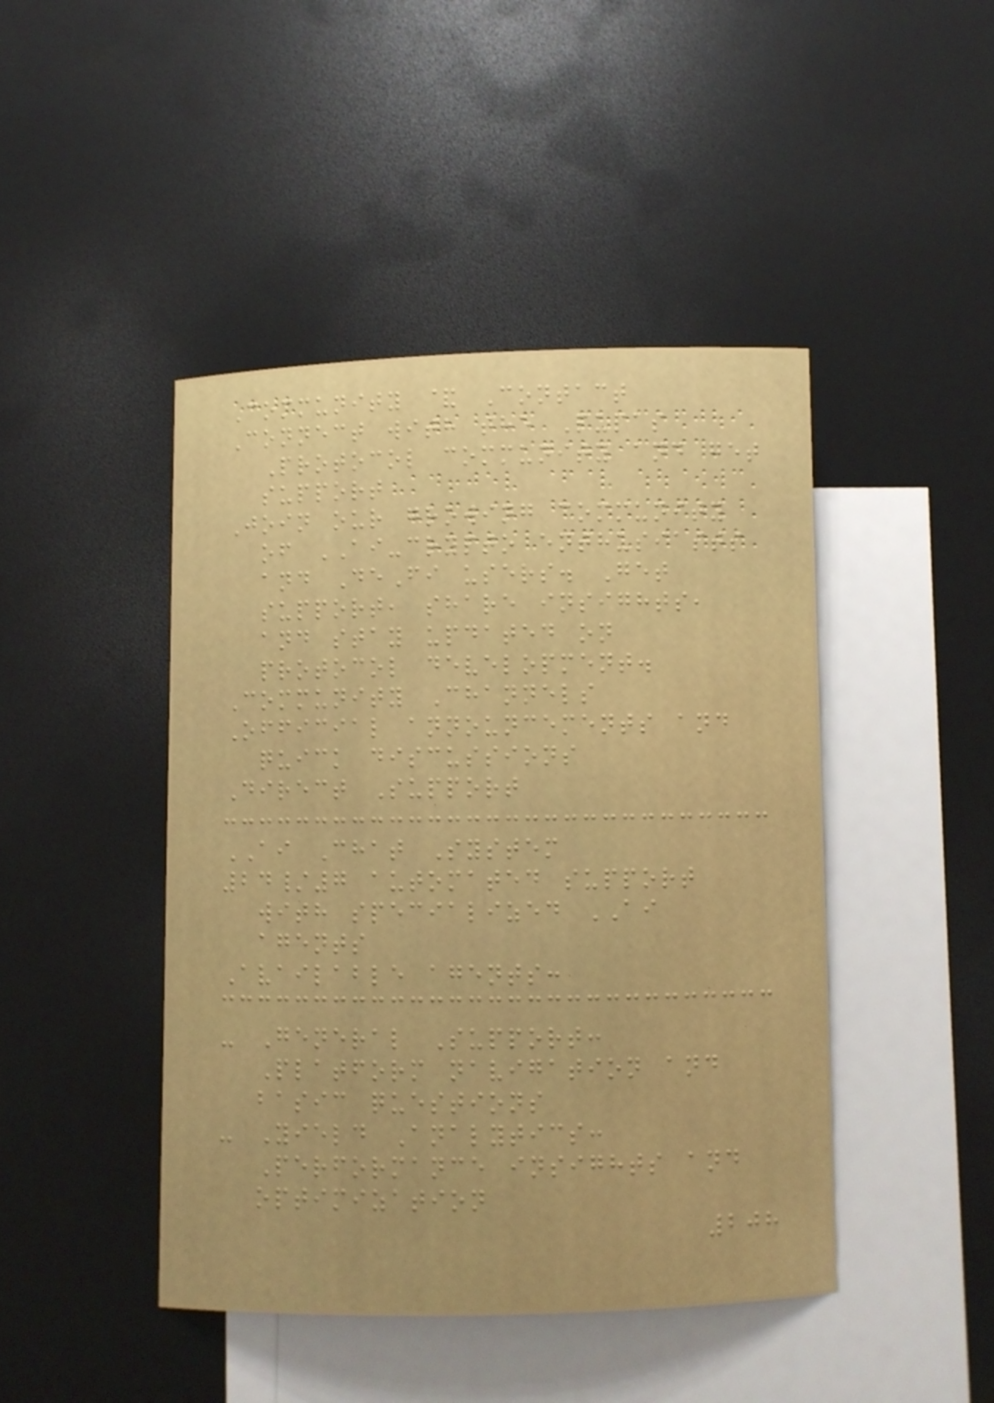Community & Contact
Connect with the Pupas
Protocol community and get
support
Join our growing community
of AI-crypto enthusiasts
and DeFi users. Get
support, share insights,
and stay updated on
protocol development.
Community Channels
Official announcements and
quick discussions
Direct Support
AI Chat System
24/7 automated support
with specialized AI
agents
Available agents:
- General Support:
Platform navigation and
basic questions
- Yield Analytics:
Performance insights and
optimization
208
